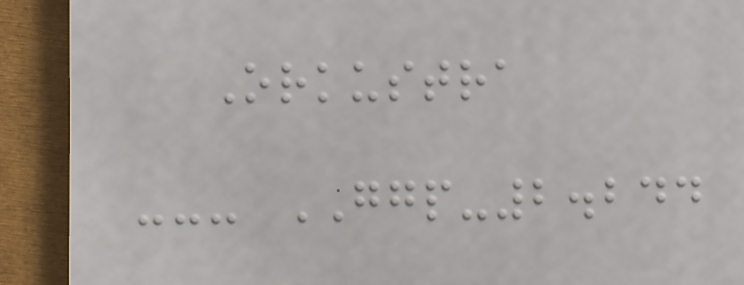Orkustra
--- GGP-2.244
